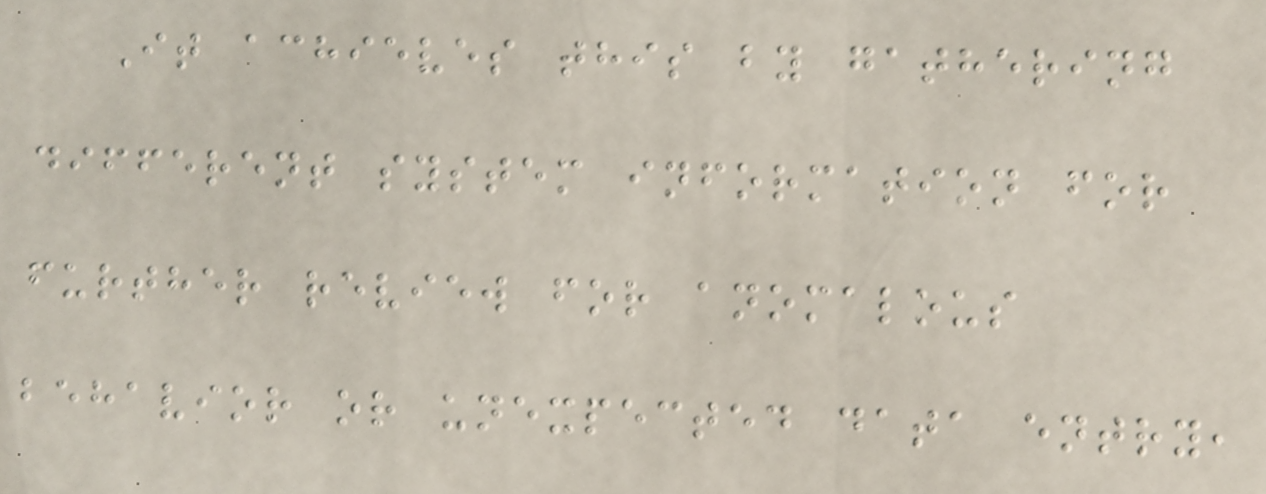It achieves this by gathering
different system information for
further review for anomalous
behavior or unexpected data entry,
